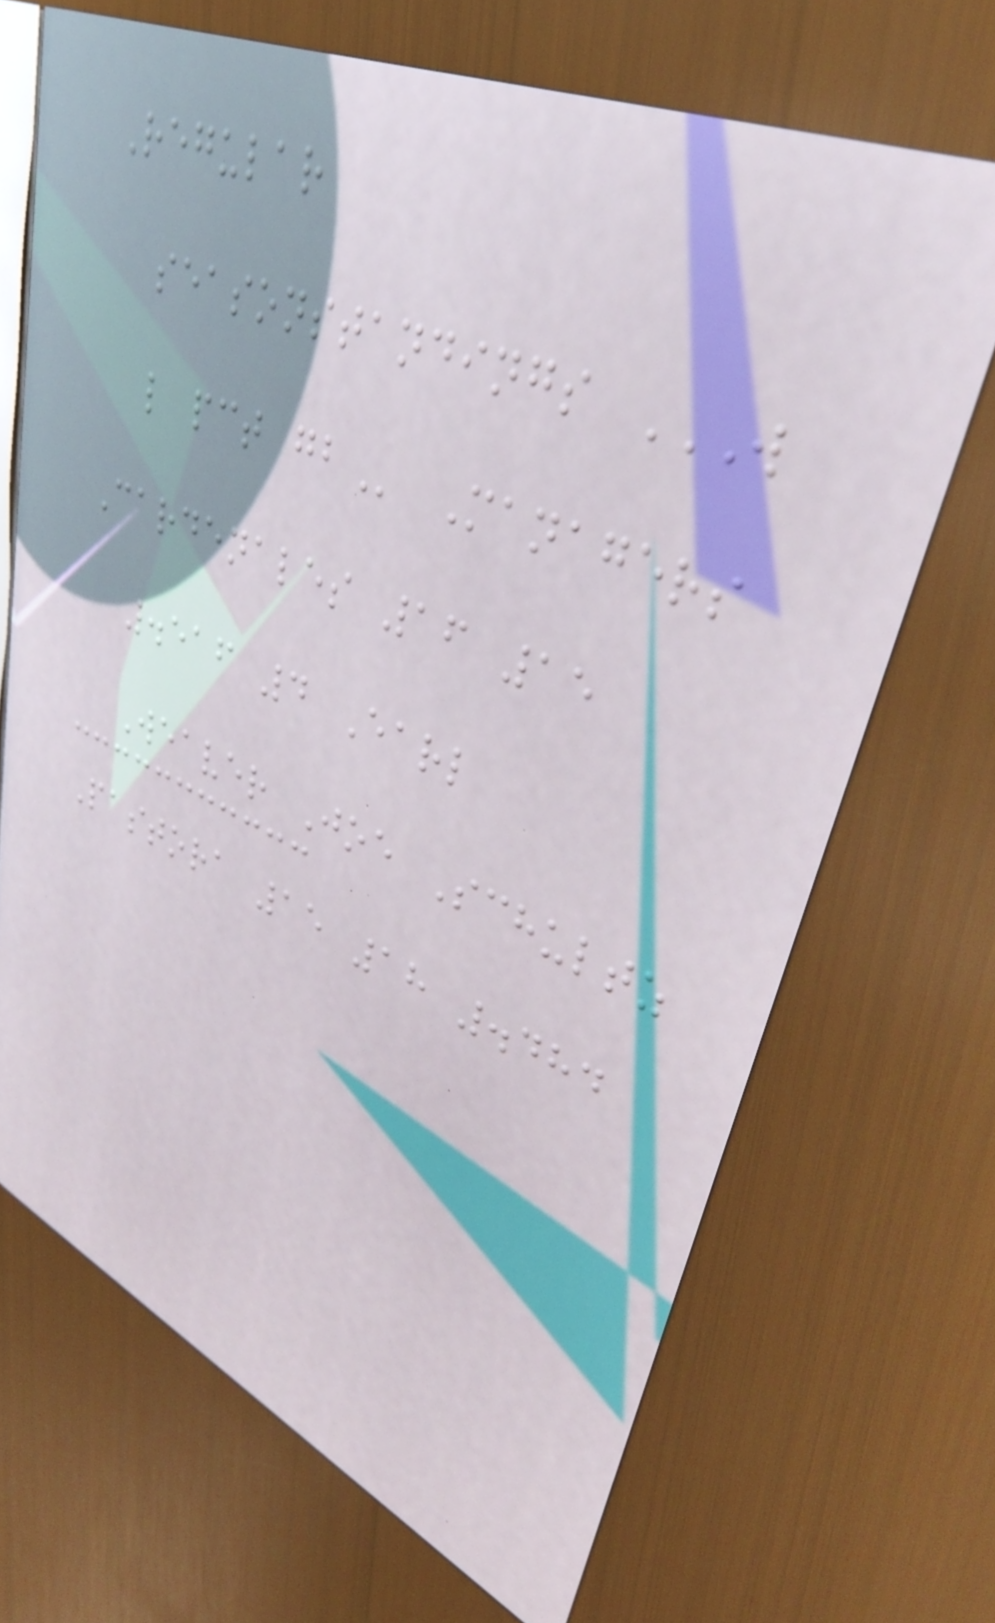Regular
seasonstandings W
L PCT GB Managers
Cardenales 16 15
.516 4 Earl
Weaver Joe Schultz
Pastora 15 18 .484
